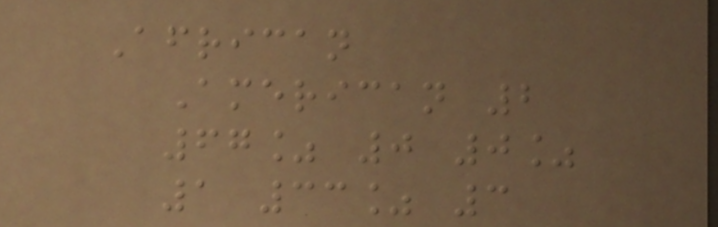African
American 2
67% 0 0%
1 33% 3
